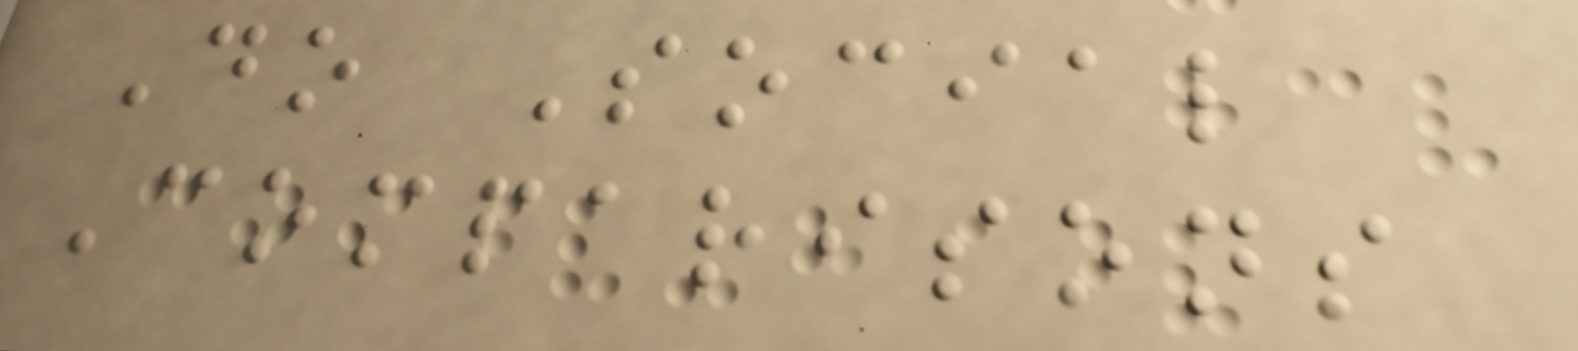Do Social
Comparisons
